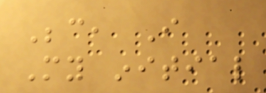Because, I
My initial
